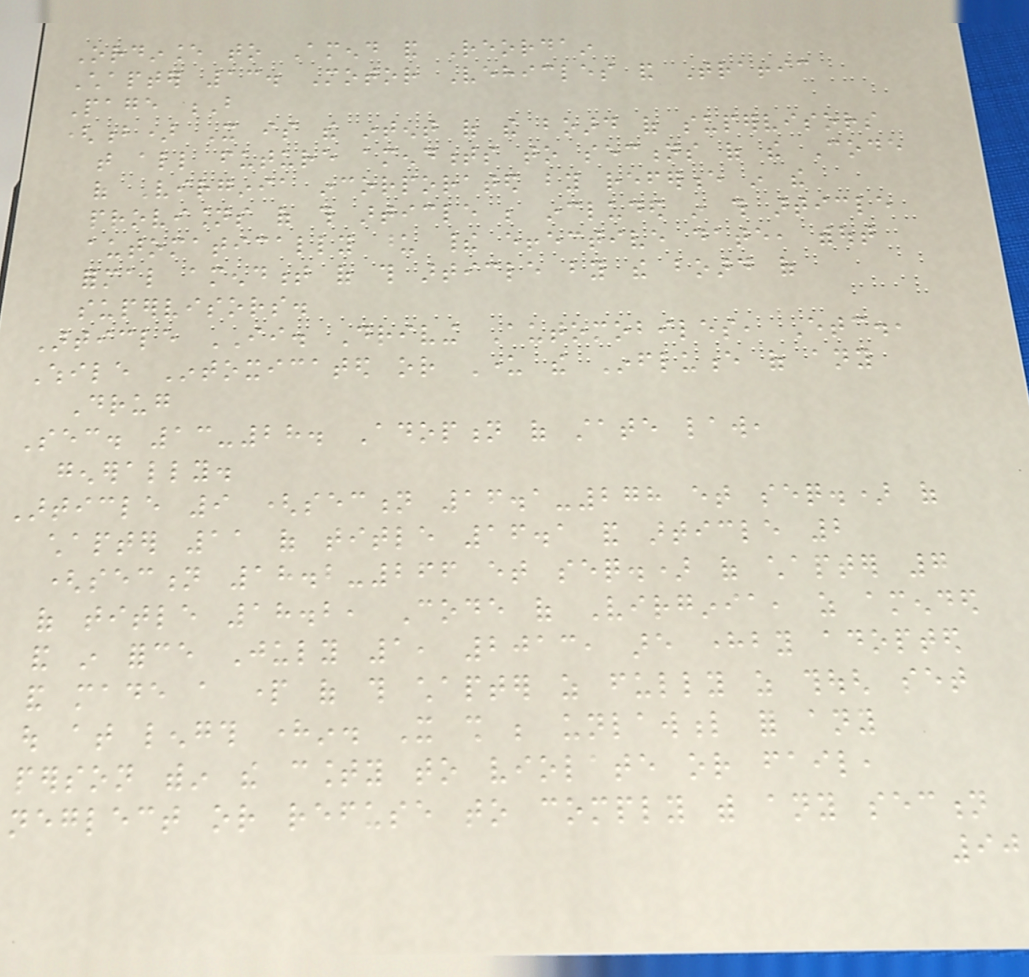Ordinance to Amend and Reordain
Chapter 13. Motor Vehicles and Traffic
Page B
(b) It is the intent of the board of supervisors
that all future amendments to sections of the Code
of Virginia incorporated by reference in the
provisions of this article be included in this article
automatically upon their effective date, without
formal amendment of this article by the board of
supervisors.
Article II. Driving Automobiles, Etc.,
While Intoxicated or Under the Influence of any
Drug
Sec. 13-28. Adoption of state law,
generally.
Article 9 (section 16.1-278 et seq.) of
chapter 11 of title 16.1 and article 2
(section 18.2-266 et seq.) of chapter 7
of title 18.2, Code of Virginia, as amended
and in force July 1, 2013, are hereby adopted
and made a part of this chapter as fully as though set
out at length herein. It shall be unlawful for any
person within the county to violate or fail,
neglect or refuse to comply with any section
90
